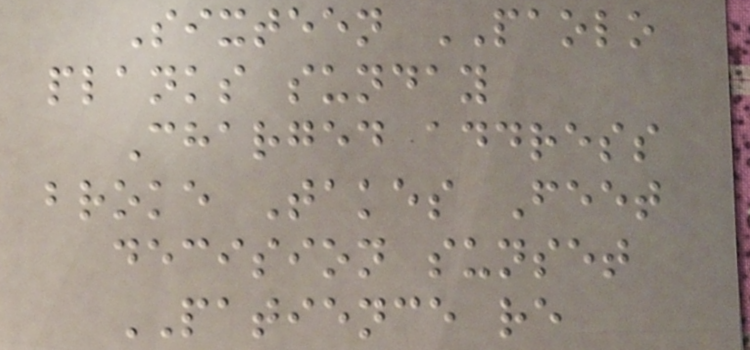Sixteen PAOLO
planks sunday
Charged address
broke Takes Feet
decision sunset
PATIENCE re
